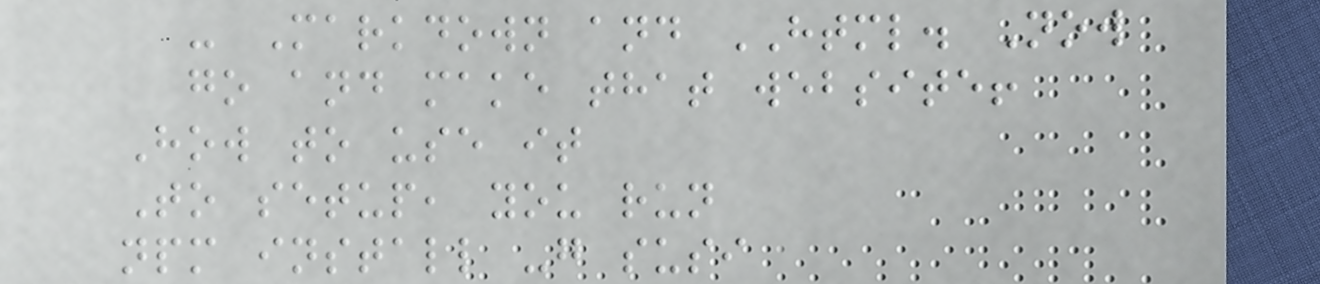- Markdown and HTML. Now
go and make that website!
How to use it
To setup, you run
npm install -g susi
